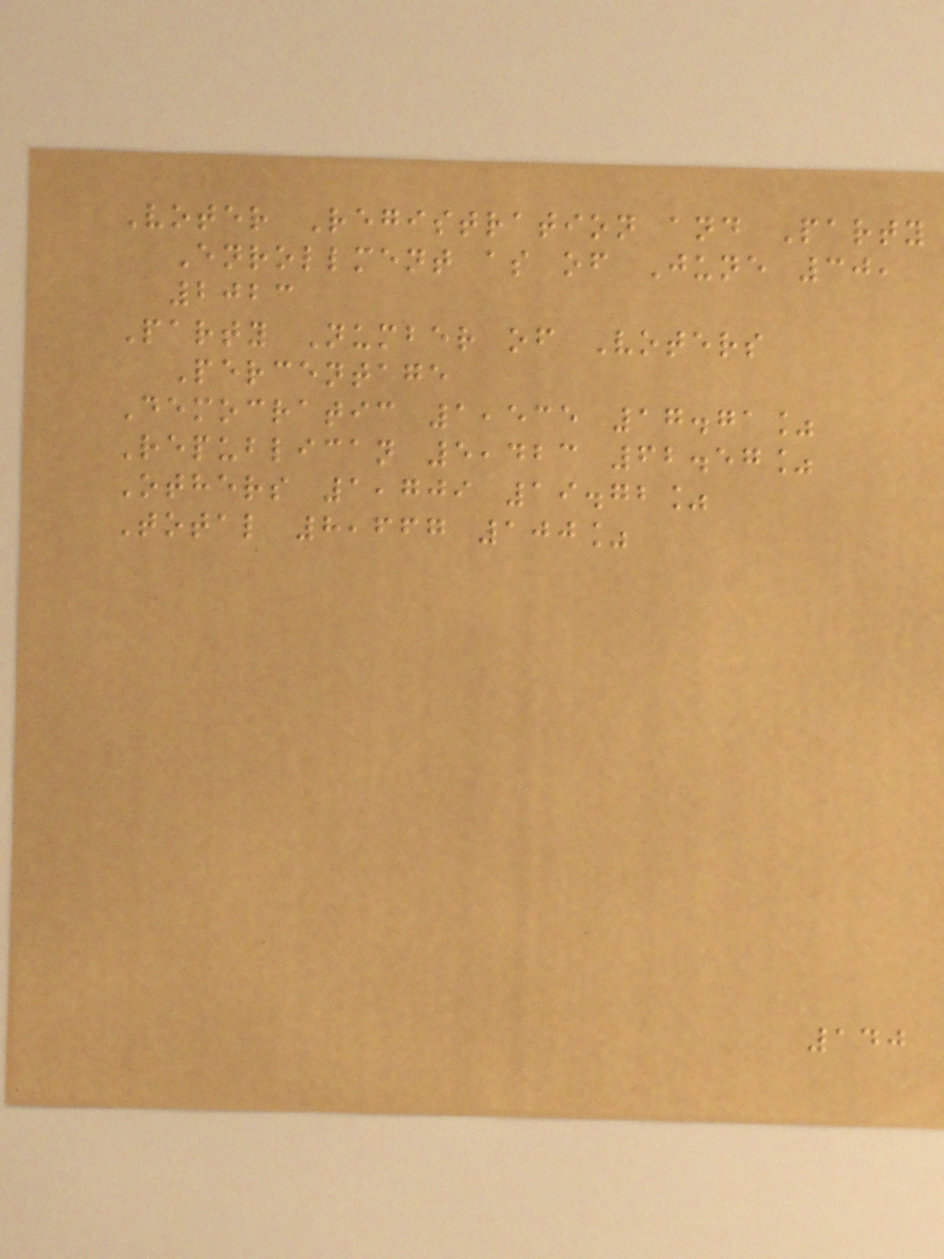Voter Registration and Party
Enrollment as of June 30,
2023
Party Number of Voters
Percentage
Democratic 1,535 17.71%
Republican 5,423 62.57%
Others 1,709 19.72%
Total 8,667 100%
140
